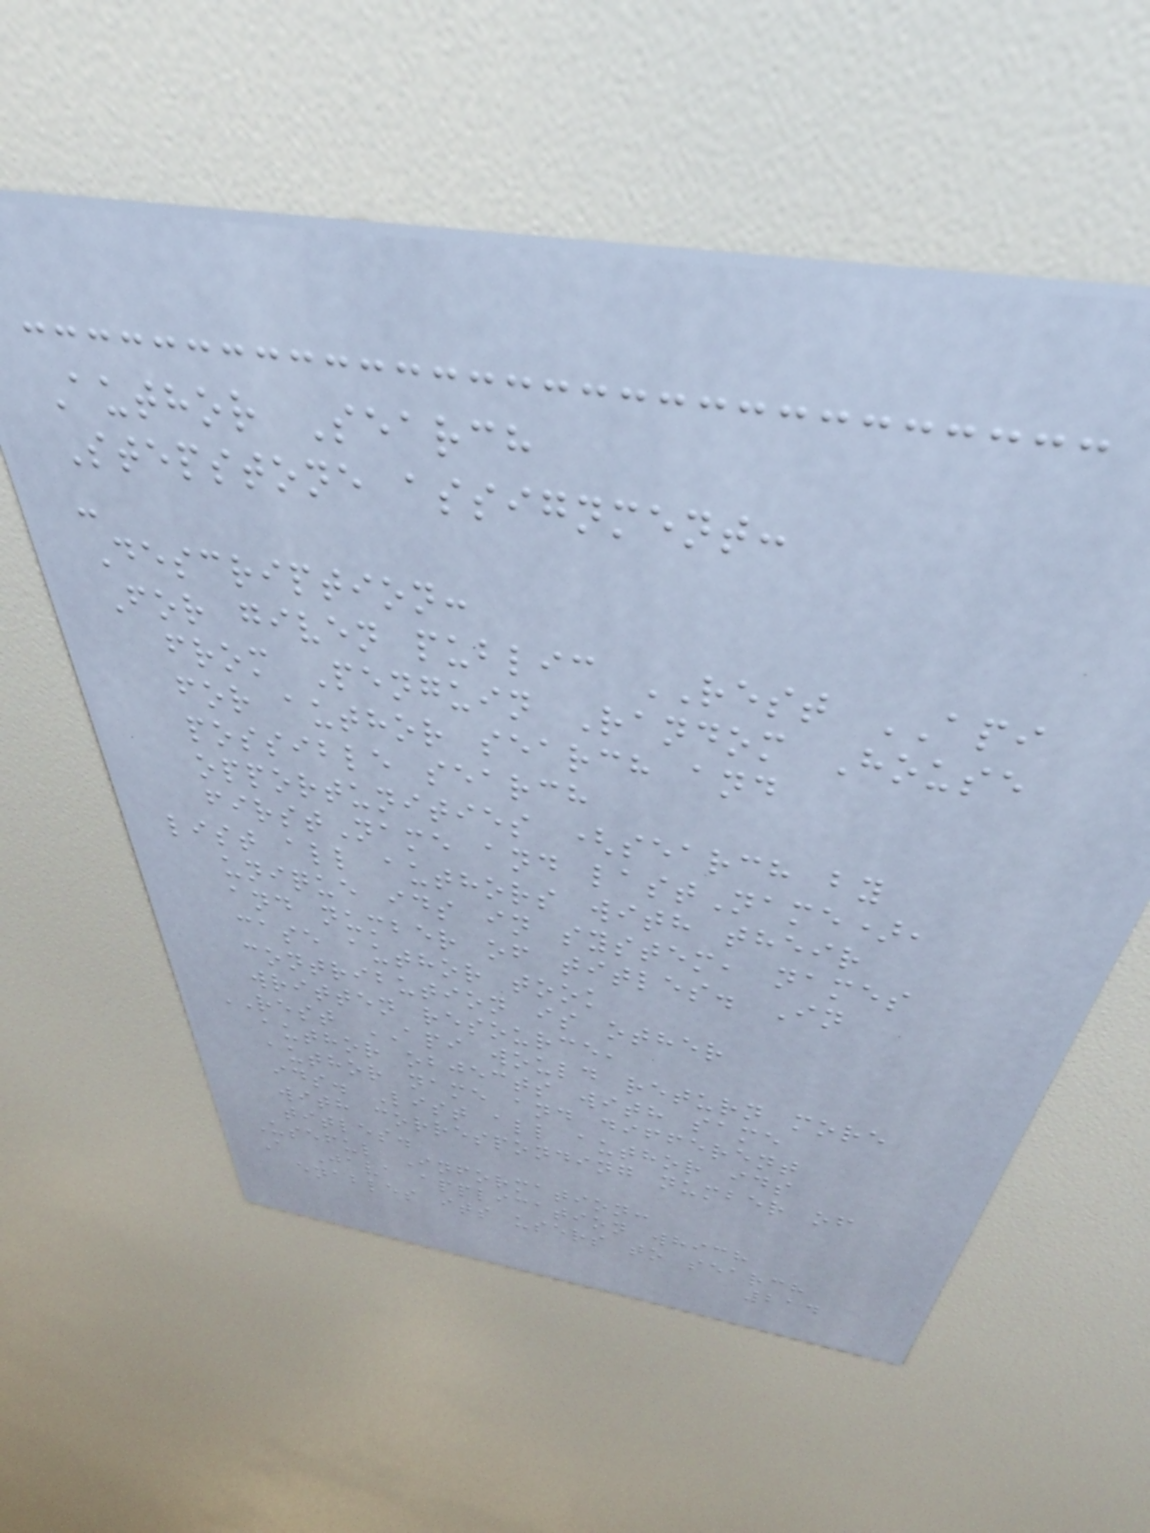Author Search
Stepstone assignment:
-
Description:
For given public REST API
from Penguin Random House
for author search and
possible search
opportunities (search by
firstName and lastName),
list all authors with their
unique ids in system, names
and number of titles. In
case author took
contribution is other
written resource,
REST API would return more
author objects with same
author name and different
ids. List all author ids
with corresponding number of
titles.
Useful Information:
A Java application which
enables its users to search
214
